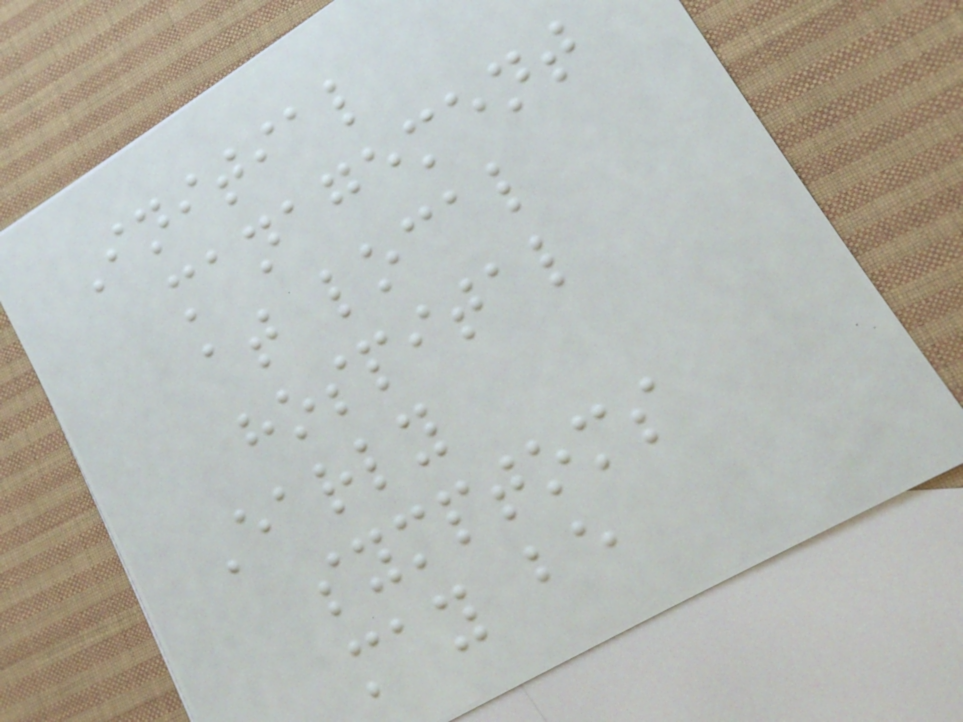Initial
management
at local
hospital
Early
symptoms
may be
